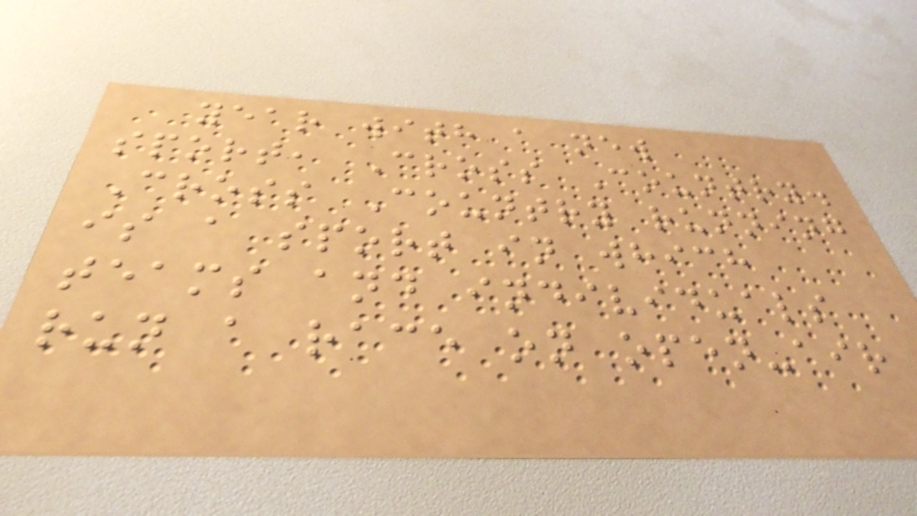year with a new
sport, Cross Country.
Cross Country running
is a sport in which
teams and individuals
run a race on open-air
